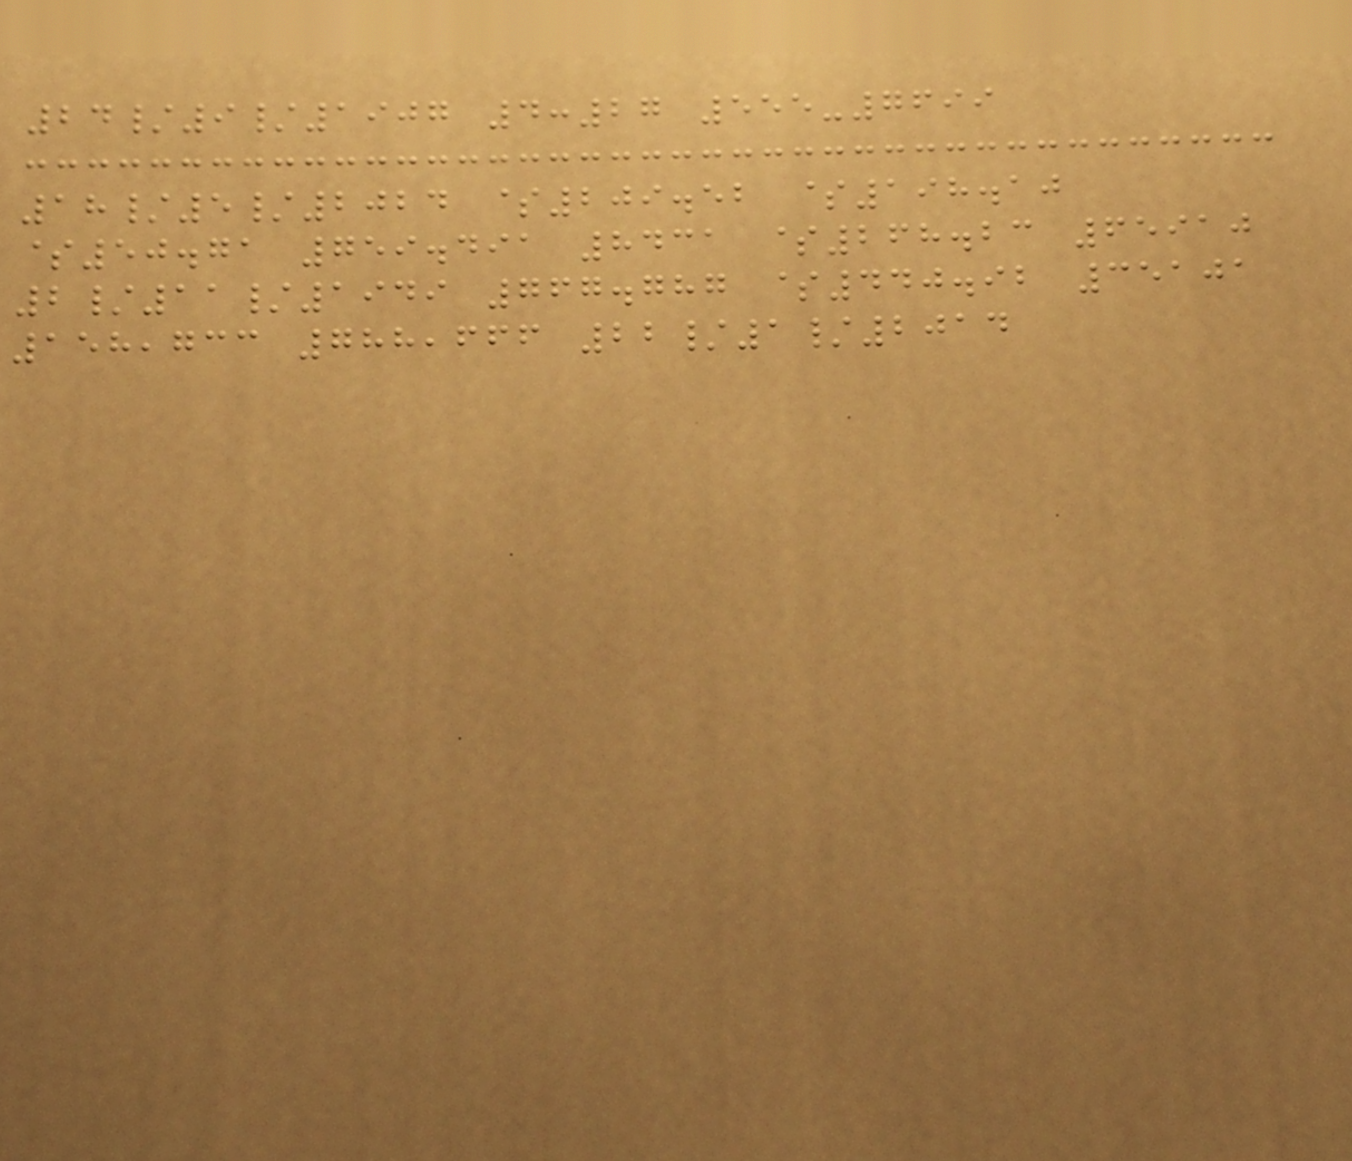24/9/1907 4:27 555-7699
18/5/2024 $209.52 $198.10
$50.71 759.491 8431 $268.23 65910
2/11/1949 767.787 $440.92 35101
158,733 788,666 22/1/2014
